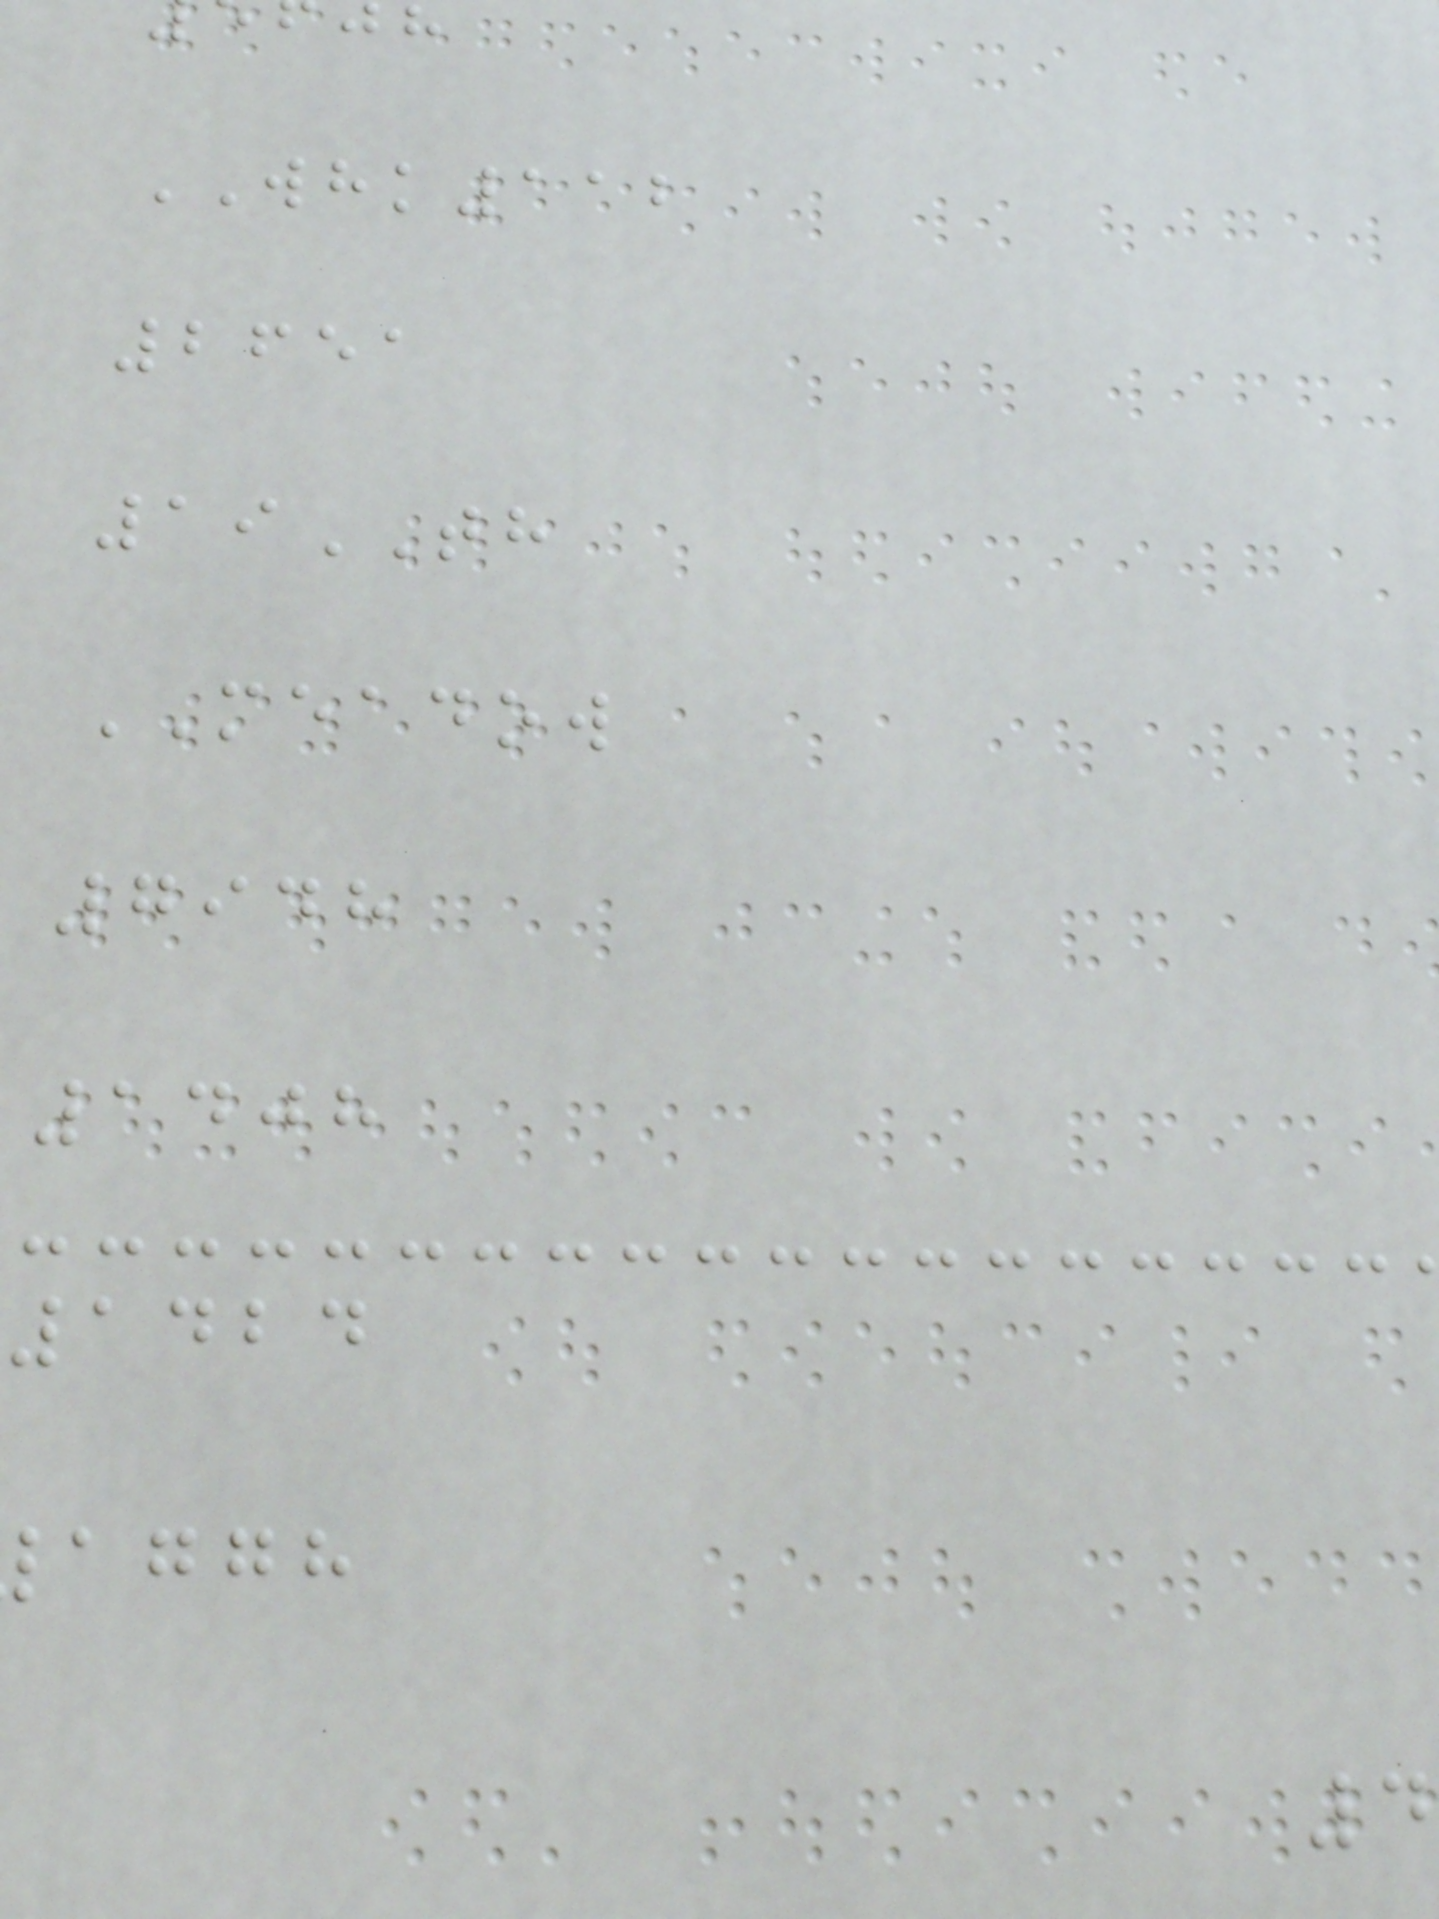WHK112
2651
19TH
MEADOW
7948
1408
1424
aggh
